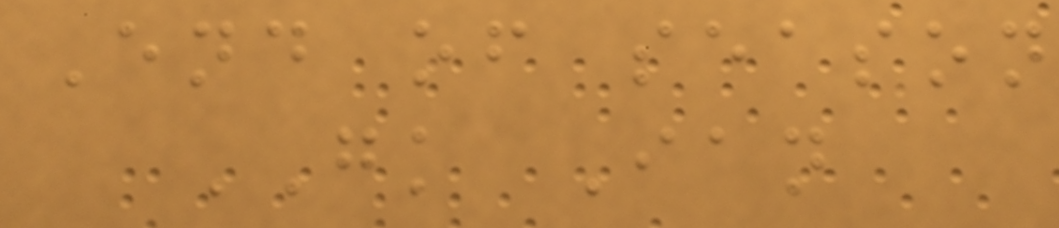End of season
GK Ian
